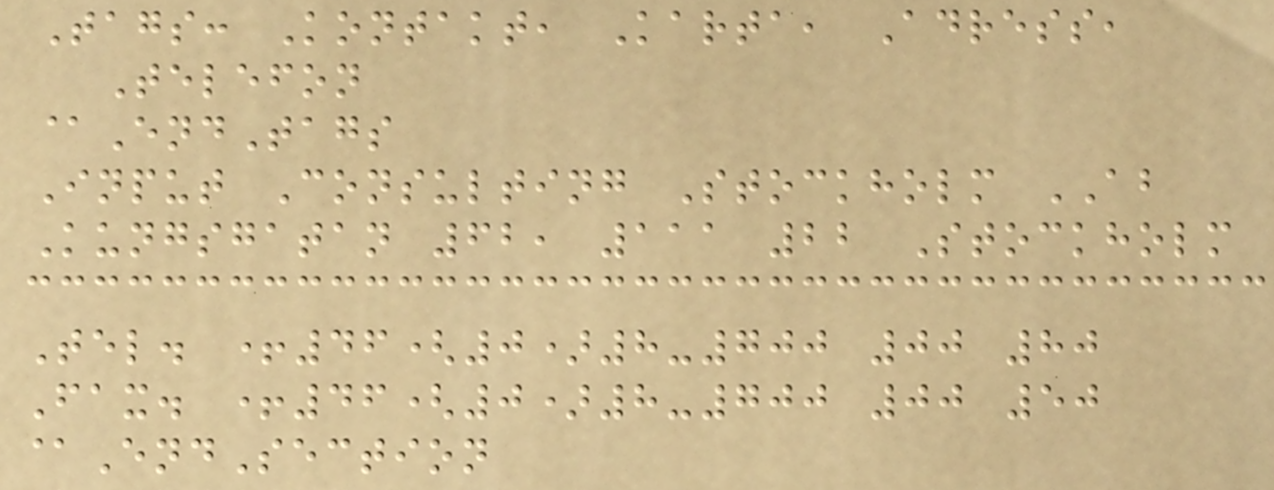Tags: Kontakt, Karta, Adress,
Telefon
@EndTags
Input Consulting Stockholm AB
Kungsgatan 62, 111 22 Stockholm
Tel. +46(0)8-700 00 80
Fax. +46(0)8-700 00 50
@EndSection
